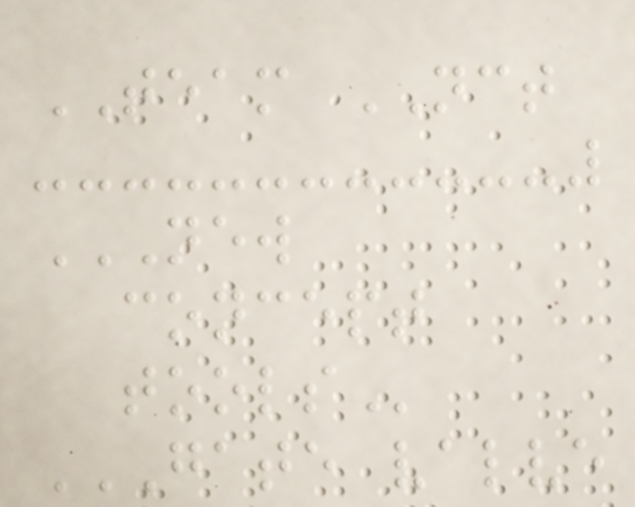TEAM NCT
NEW
CONCEPT
TOOLS
GATE VALVE
